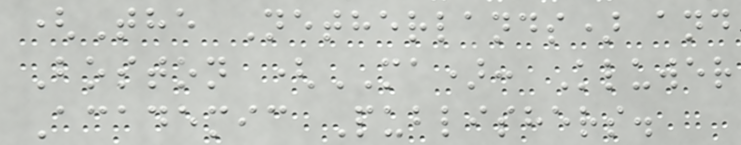(The Netherlands) and
Boston (MA): Kluwer
Academic Publishers.
